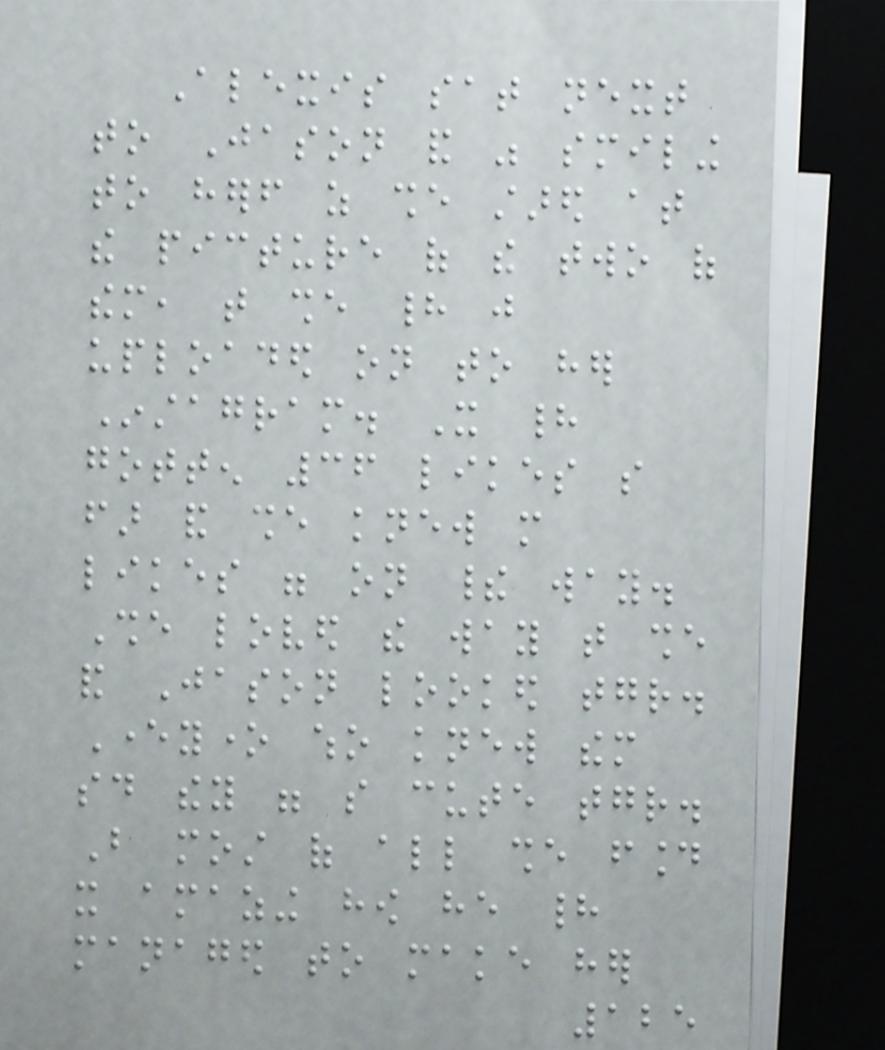Alexis sat next
to Jason and was smiling
to herself as she stared at
the picture of the two of
them, that she had just
uploaded on to her
Instagram. It had
gotten 36 likes so
far and she knew more
likes were on their way.
She loved the way that she
and Jason looked together.
Everyone who knew them
said they were so cute together.
But most of all she found
it amazing how he had
managed to make her
125
